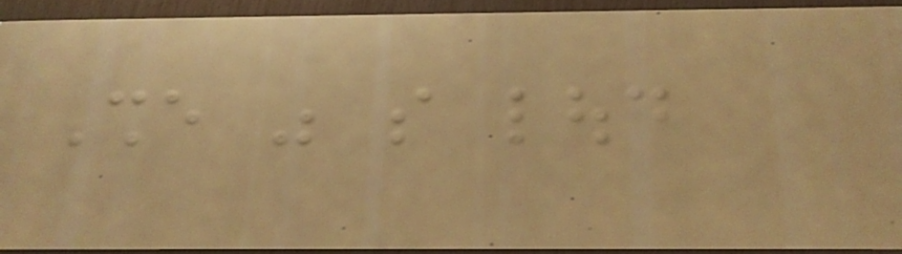She was so loud
